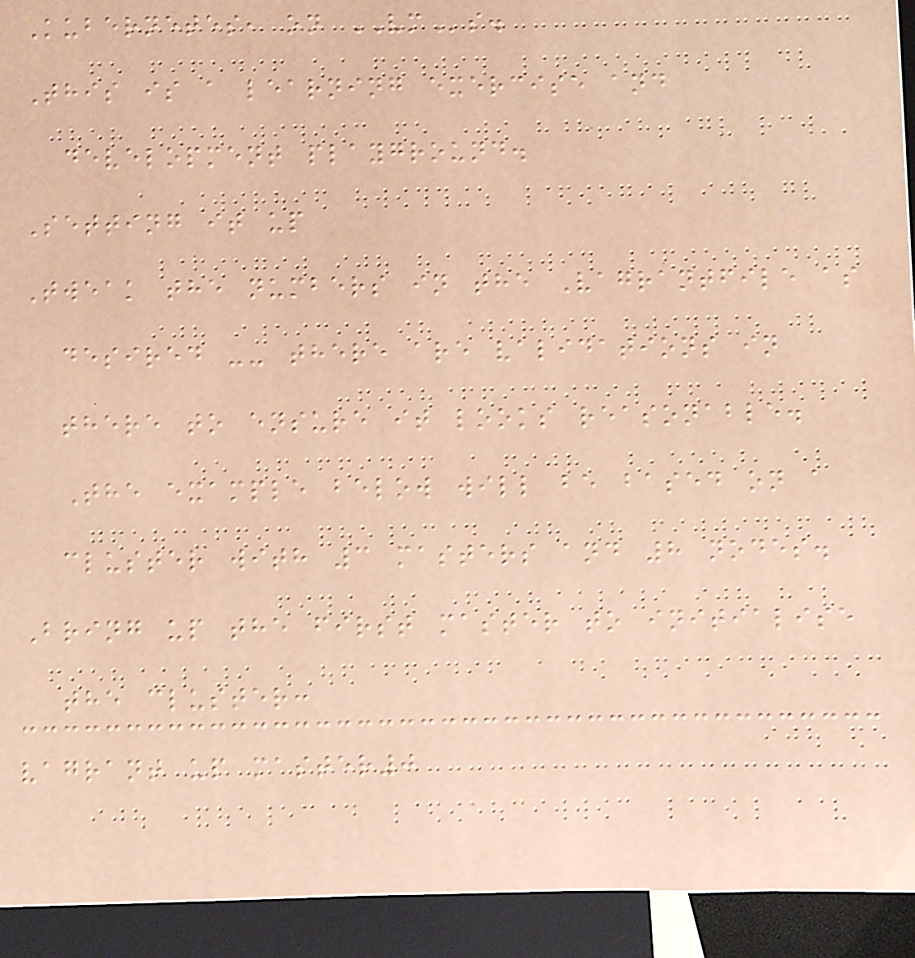Kubernetes, on VMs.
This is a learning exercise and
development playground.
Setting it up
Tweak the numbers in the Vagrantfile as
desired -- there are validations in
there to ensure it looks reasonable.
The example below will be based on a
cluster with 3 masters and 8 nodes.
Bring up the first master to initialise
the cluster:
vagrant up master0
